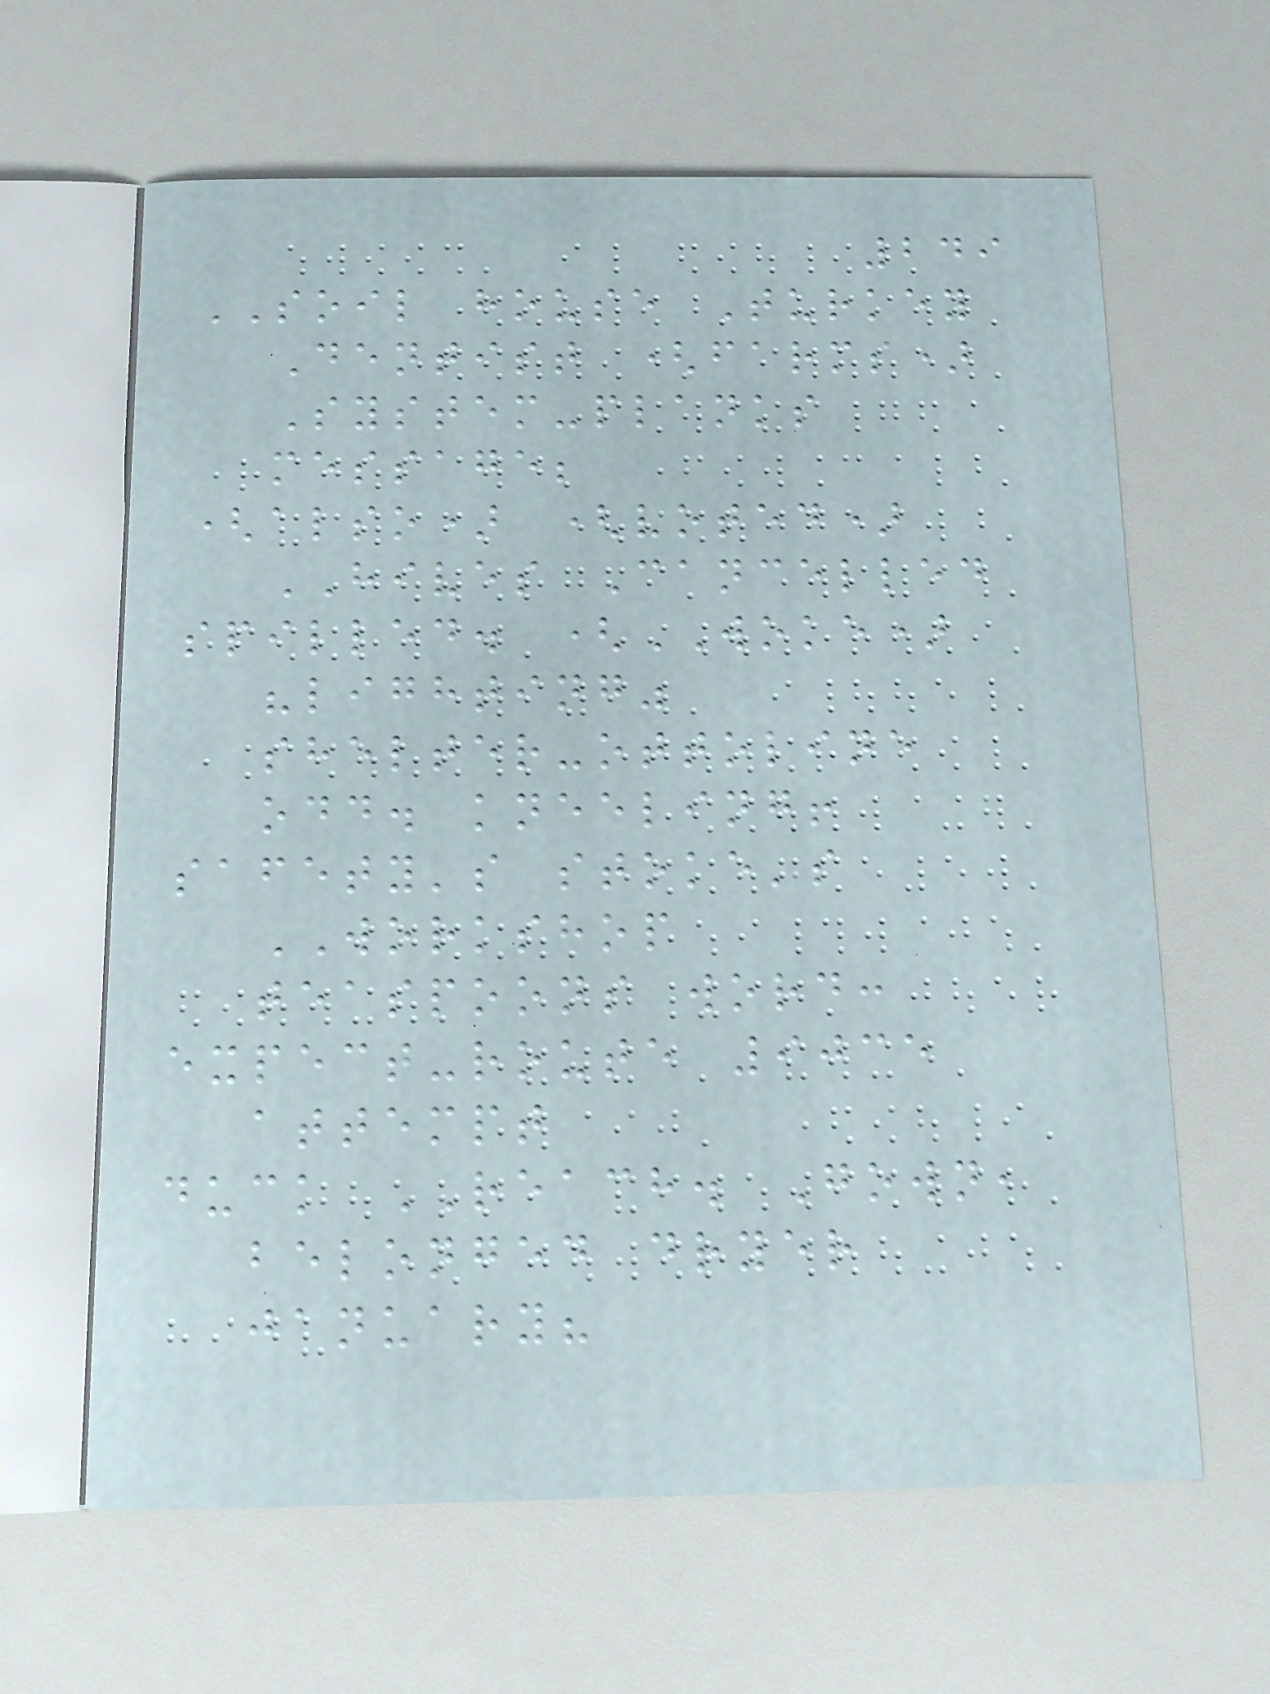249
SOIL house Turkey
Dentist (farms)
System-planks
message;
(also) (voted)
HIVES Cancelled
spilled. (WOKE)
"lighting"
shelter-ottoline
odd. kneeling!
safety's stoke's
WORKSHOP
teaspoons word:
expect-route 9035
attempt
duck REACH. Gown,
belonged dryer
january?
